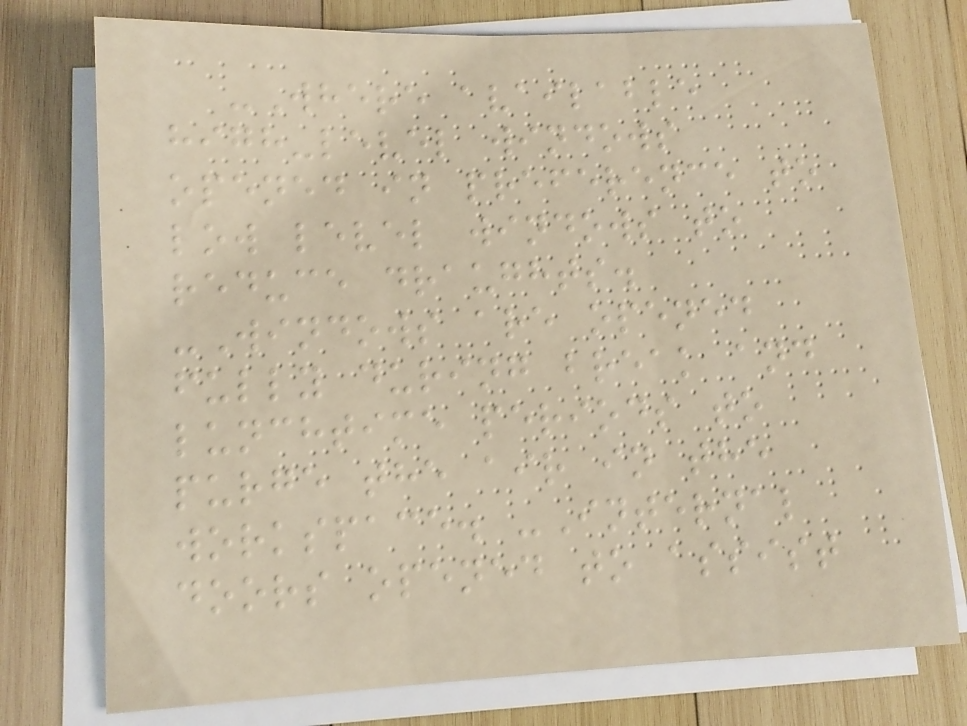-Where available
high-level windows
opened in preference to
low level windows to
reduce draughts.
-Windows are opened
fully during break and
lunchtime periods to
purge the air in the
workspace. -Internal
doors opened to assist
